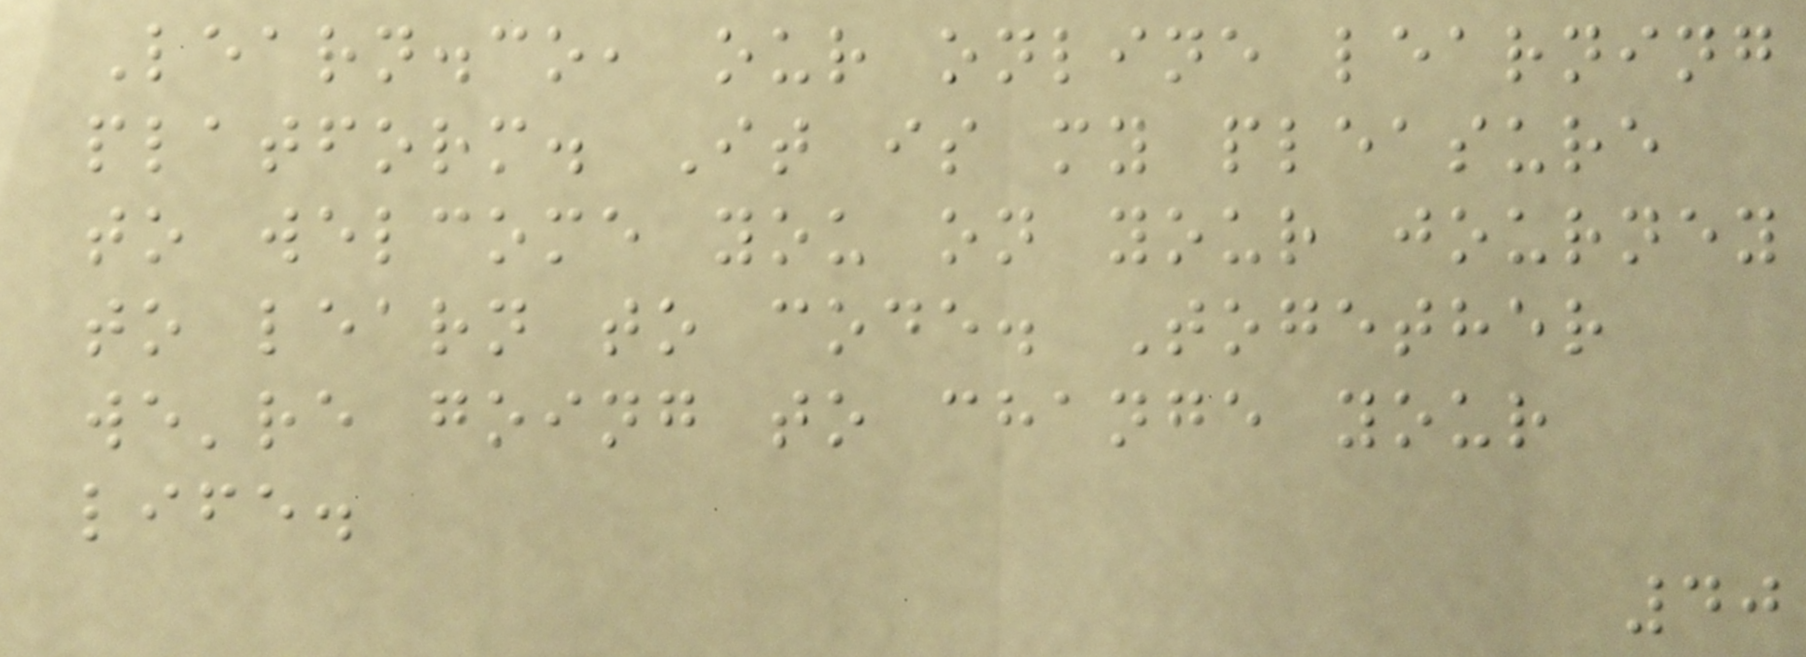Learn.co, our online learning
platform. It is my pleasure
to welcome you on your journey
to learn to code. Together
we're going to change your
life.
40
